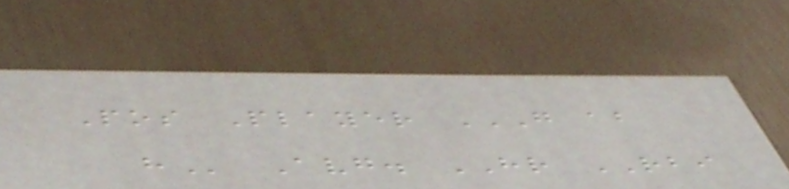Pos Player G AB
H Avg. HR RBI
